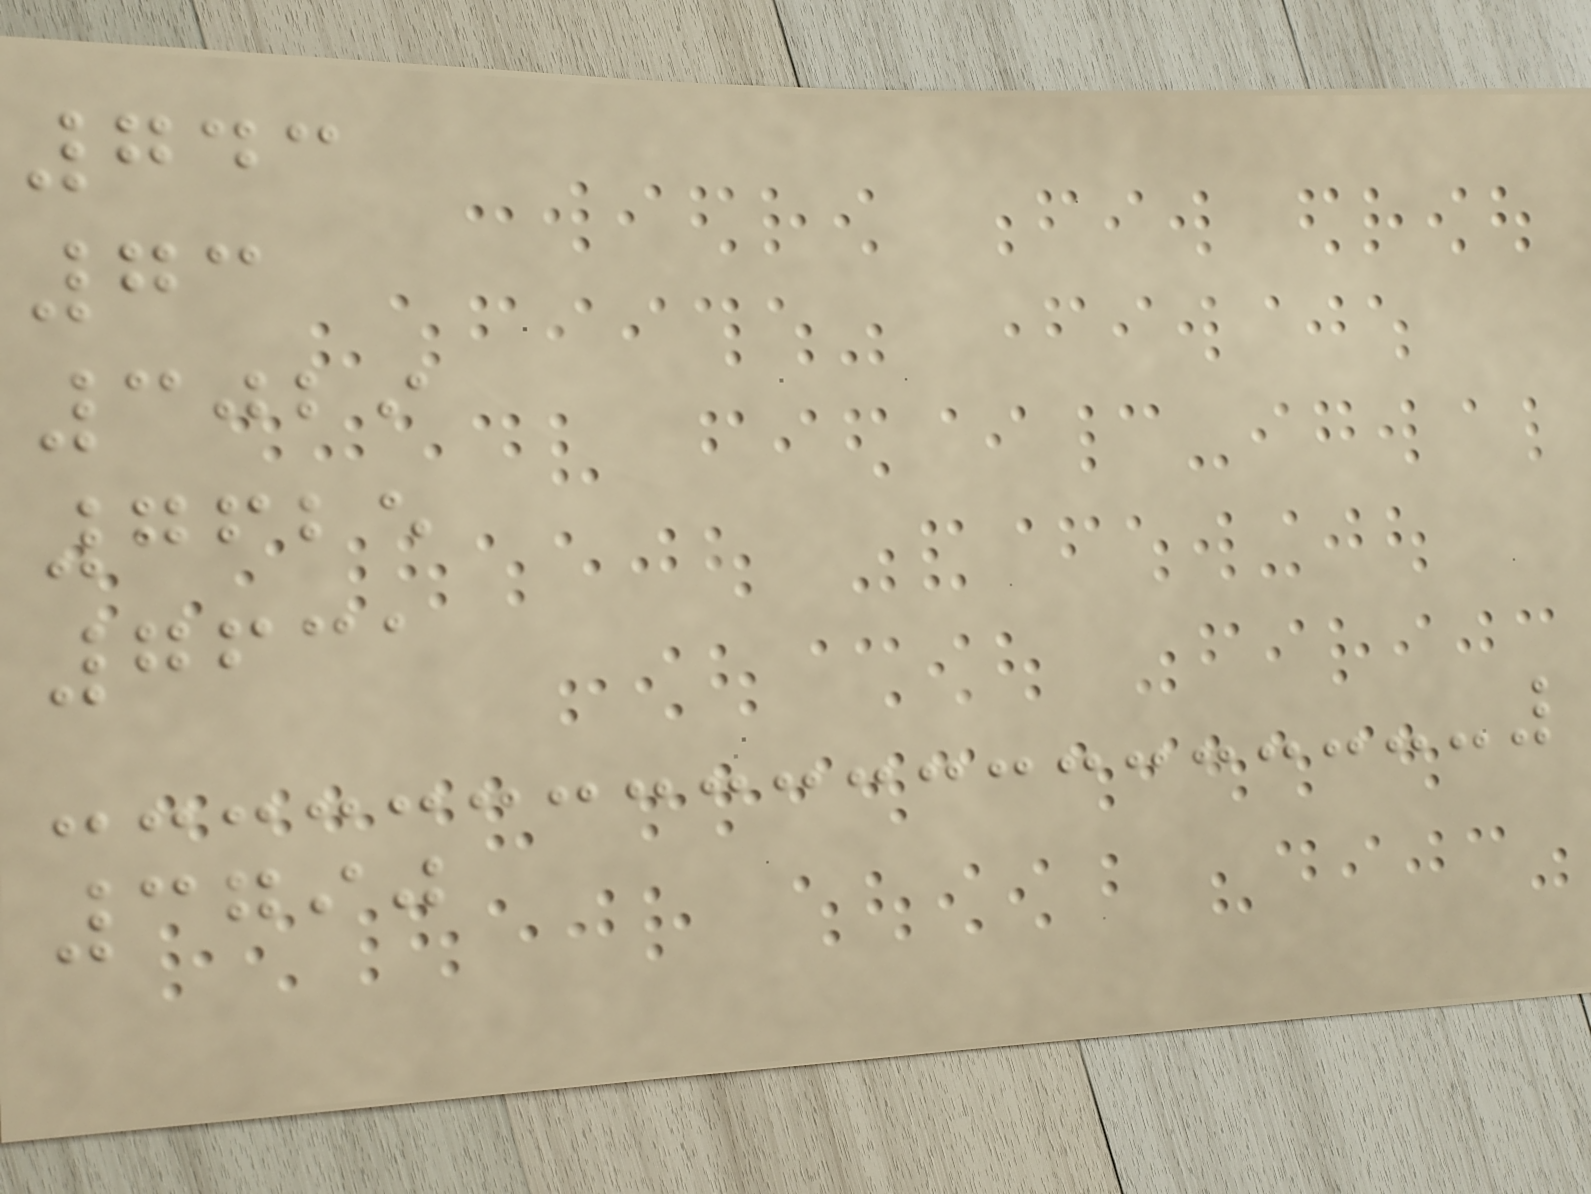743
73
3029
7625
7631
3790
